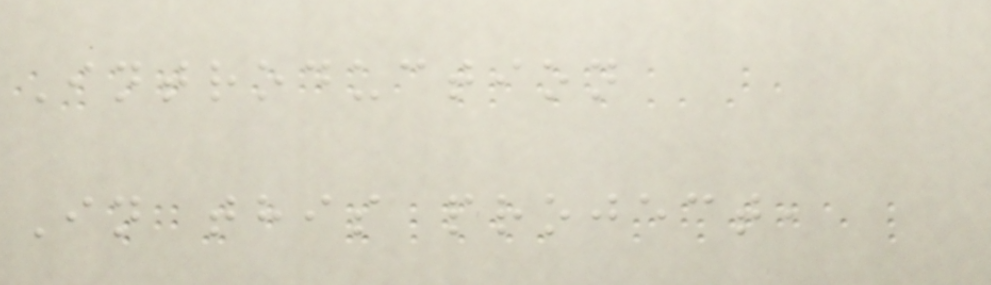Introduction
In this project,
